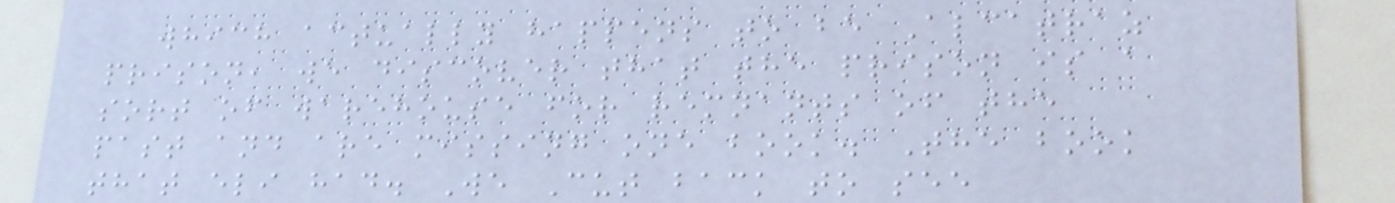which actually happens to be Alcatraz
prison, we discover that the prison is a
sort of warehouse for remnants of the
past and are missing one book. The book
that eli had. We Cut back to see
